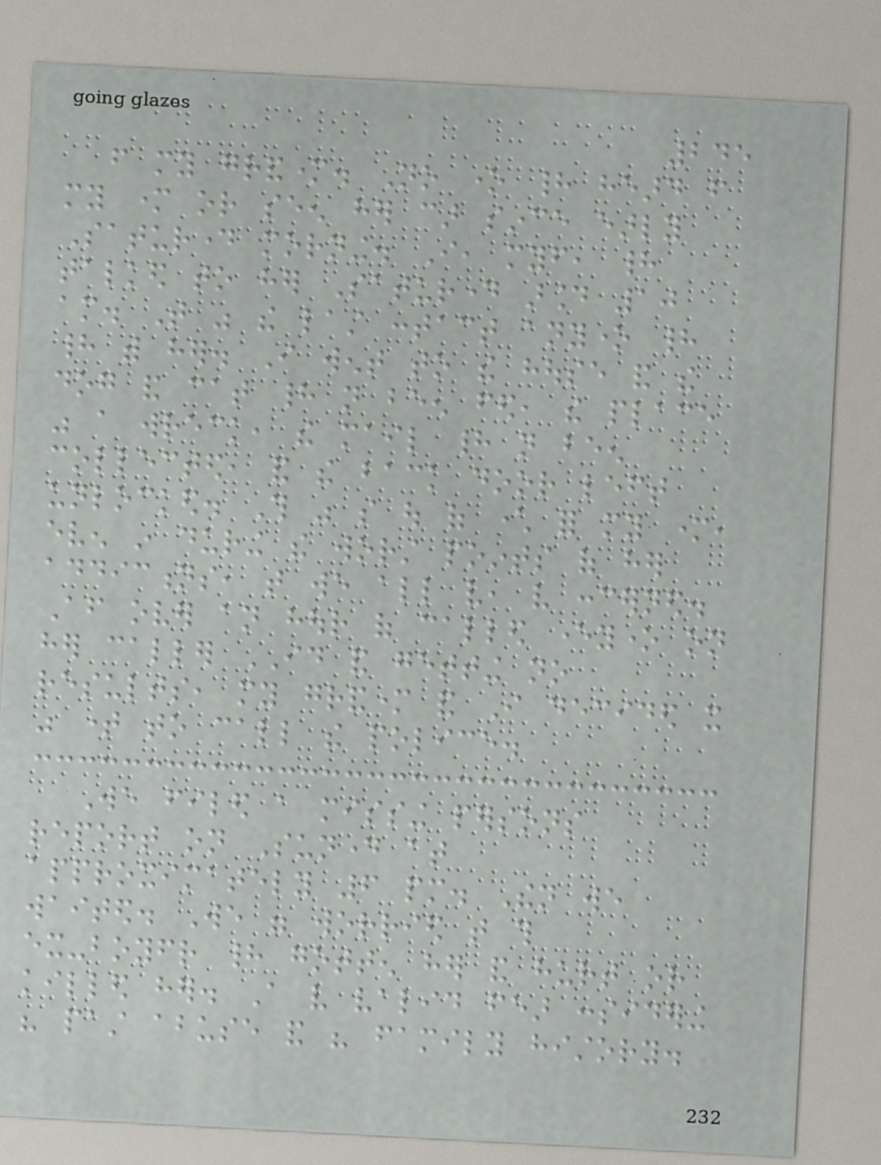245
from my grandmother. No one had heard from
my mother or seen her car since early
Saturday morning. I, myself, had
talked to her Saturday around 10
am. That was the last contact anyone had
had with her. I went to the house and the
dog and cat had not been fed, the place
was a wreck, the mail had not been
collected, and the back door left
unlocked. This was so out of character for my mother,
even in during the worst points of her
addictions, that we all very, very concerned.
After over an hour of called everyone on
her caller ID and getting no
results, my grandmother and I decided it
was time to call the police.
We filed a missing persons
report on Sunday at
approximately 6 pm. Then we
waited. We were worried that this
ex-boyfriend had gotten her and hurt or
killed her. A very valid fear considering
his past abuse and his family history.
